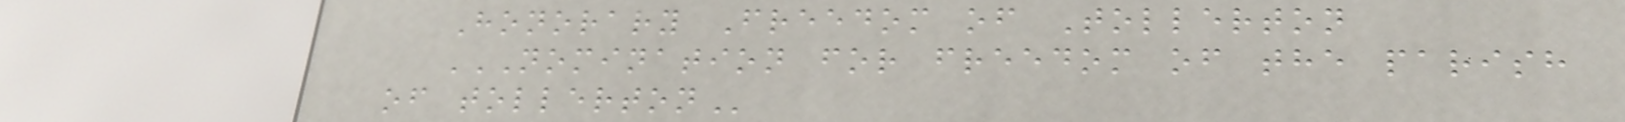Honorary Freedom of Tollerton
NOMINATION FOR FREEDOM OF THE PARISH
OF TOLLERTON
